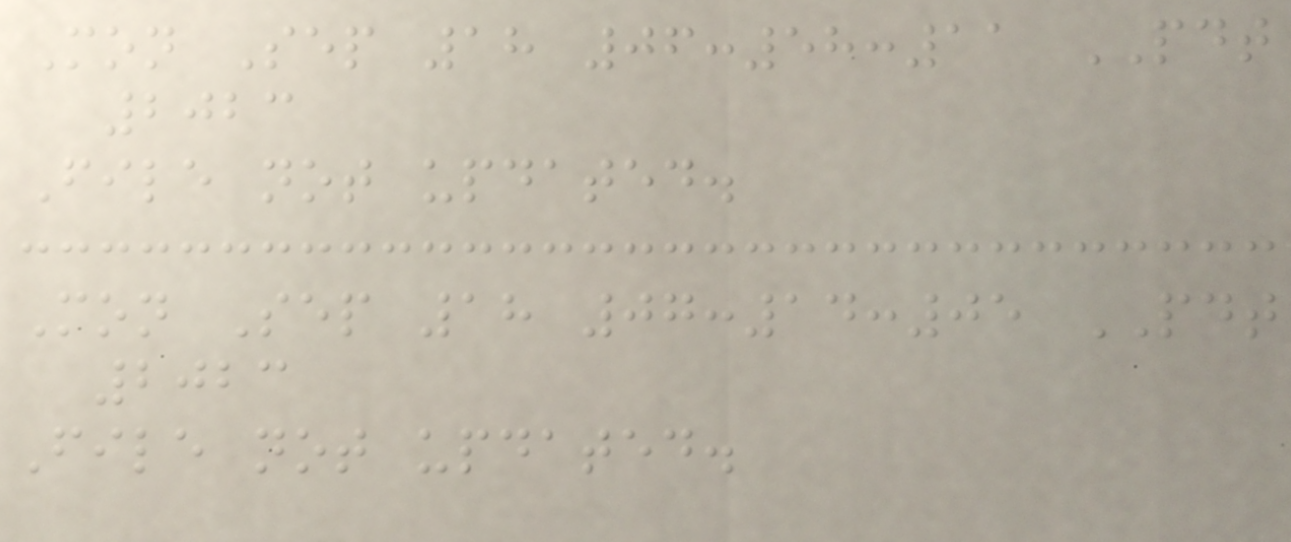Mon Sep 18 06:58:11 PDT
2023
File not updated.
Mon Sep 18 07:14:05 PDT
2023
File not updated.
